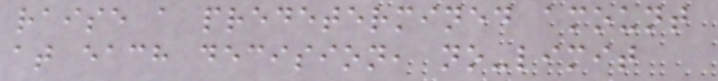raise a predetermined amount
at each decision, no-limit
